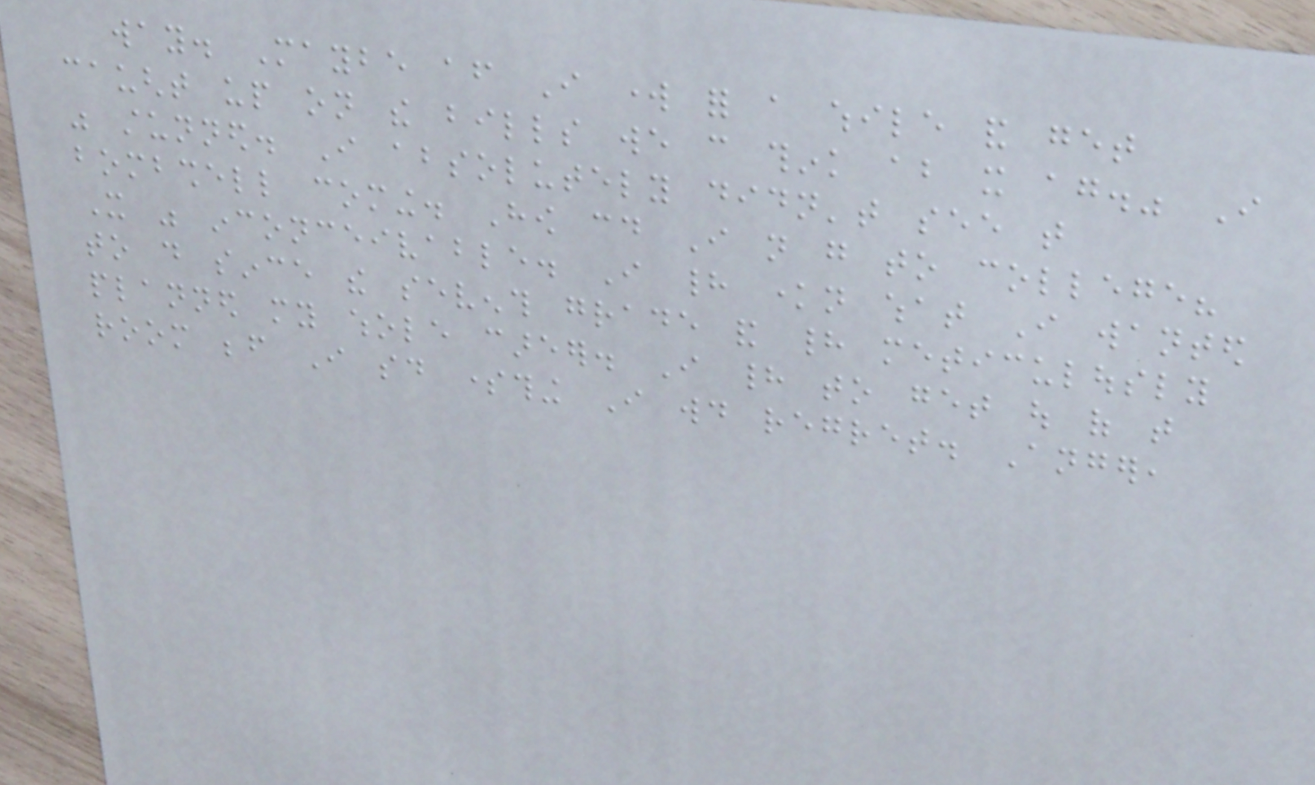way. Maybe after I work for a while and get
caught up on the bills we can think about it again." I
was stunned. I absolutely didn't see that
bombshell coming. How could I not go to college?
It was inconceivable. I had known what I wanted
to do since the seventh grade and had meticulously
planned my whole career. I had to get out of that
room before I said something I would regret. Anger,
